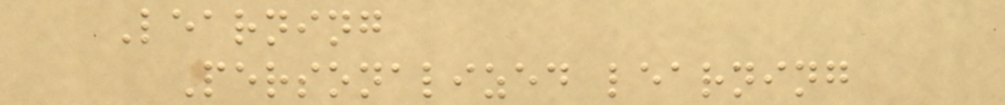Learning
Personalized learning
